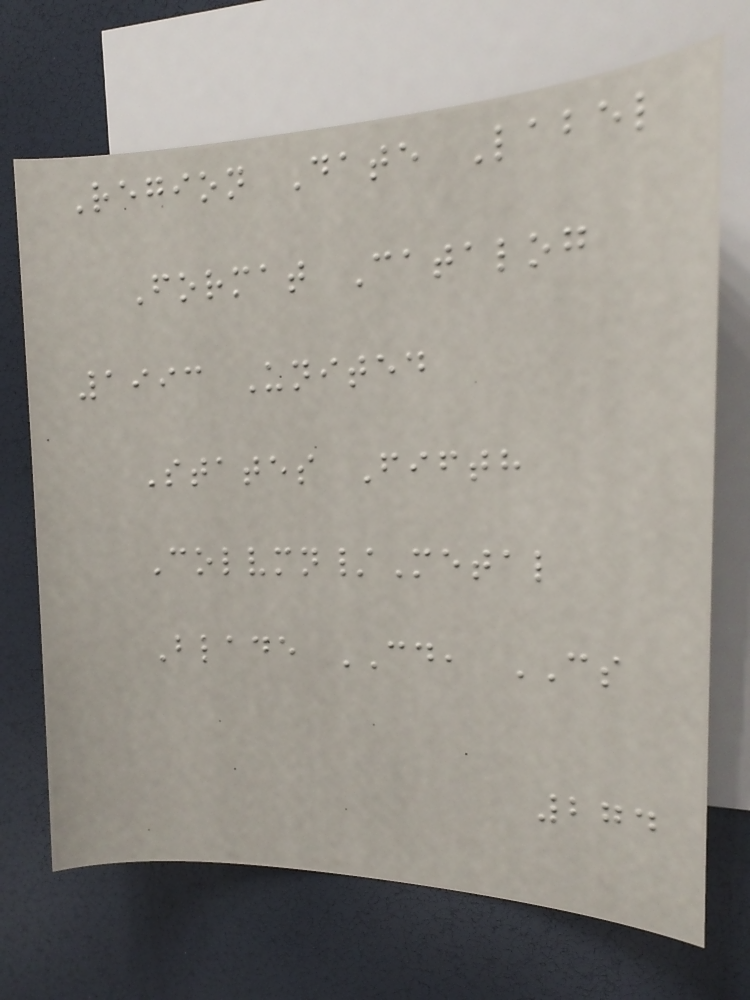Region Date Label
Format Catalog
1993 United
States Fifth
Colvmn/Metal
Blade CD, CS
274
